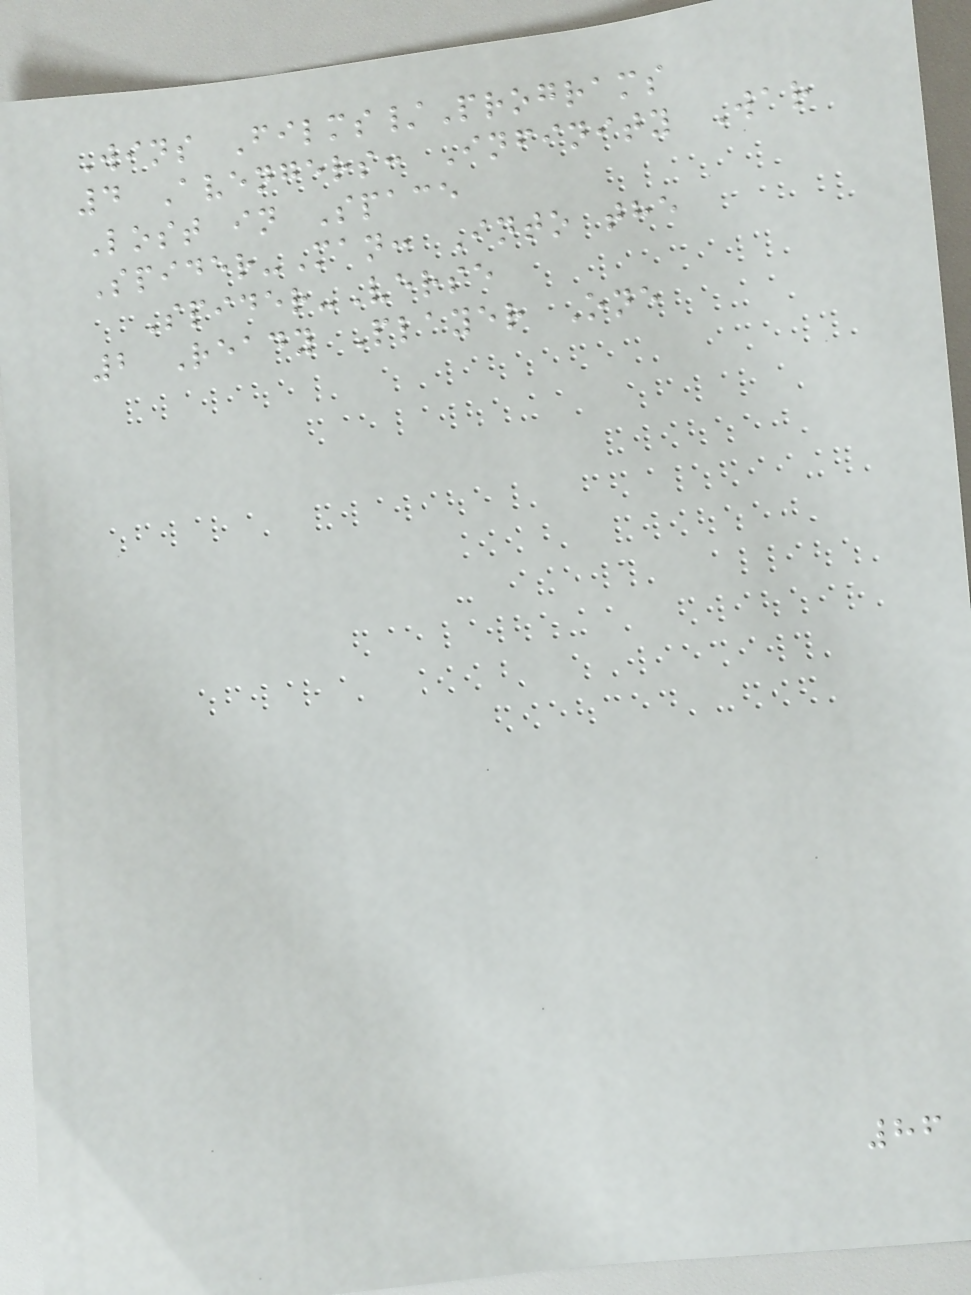Wins Films/Programs
4 Avengers: Infinity War
Lost in Space
Spider-Man: Into the
Spider-Verse
2 Ready Player One
86
